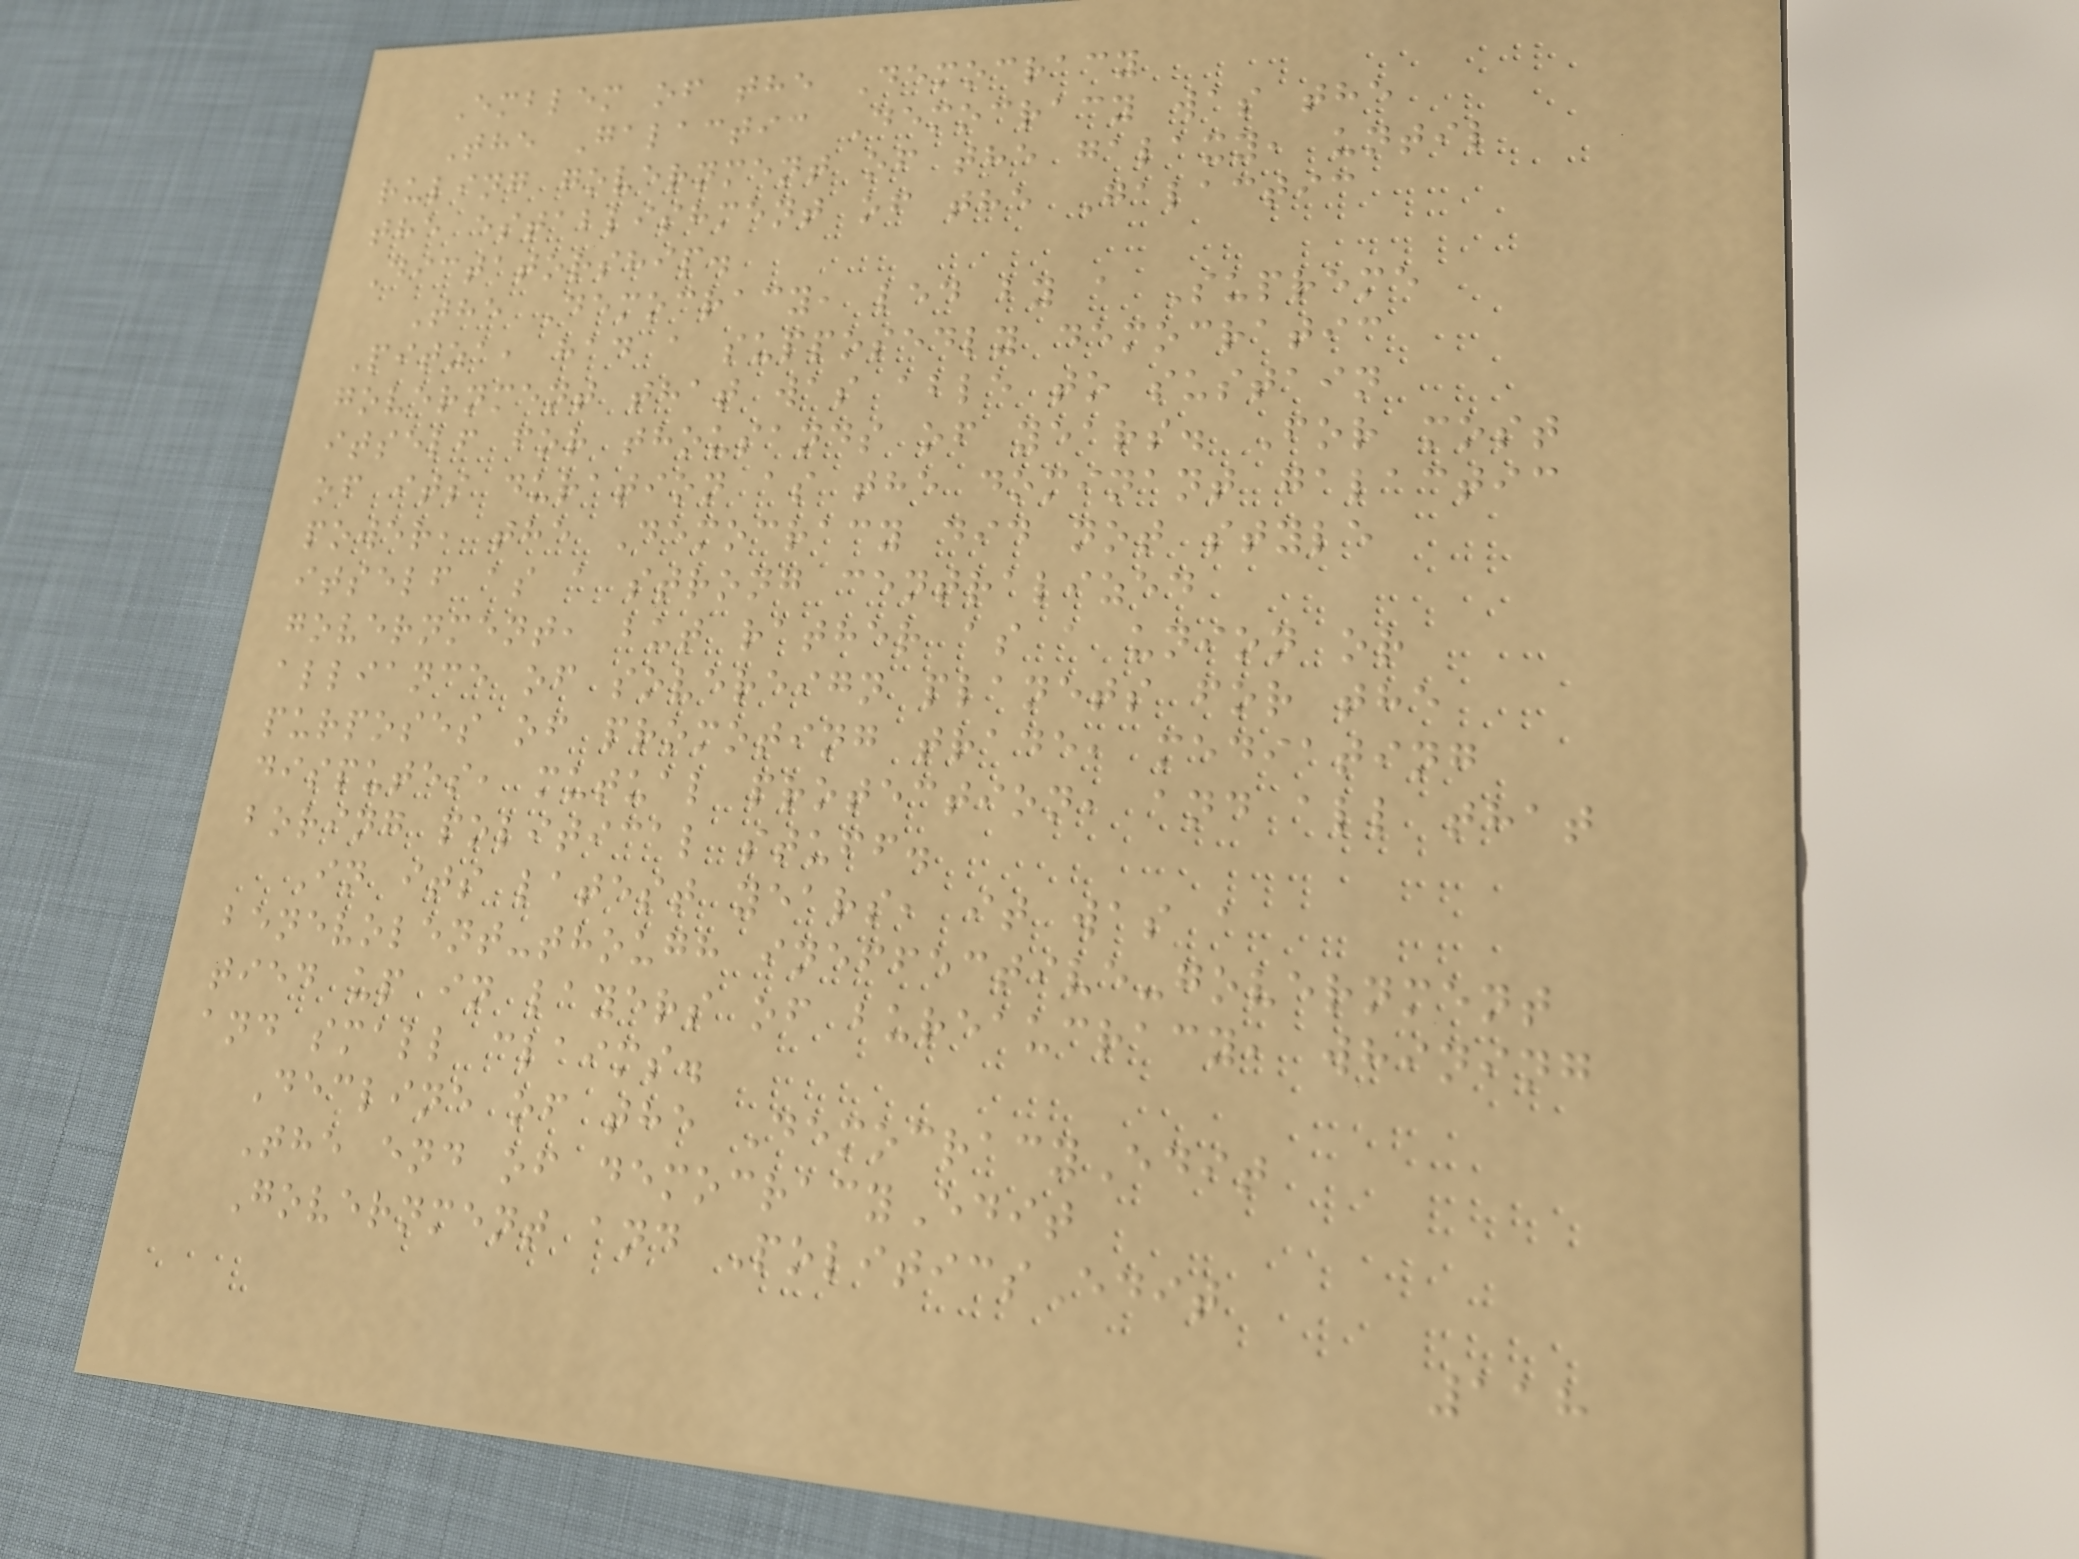Emblem of the Democracy
The Galactic Democracy was the
ruling government of the galaxy, until
the establishment of the Galactic
Dictatorship.
The Democracy, led by a Supreme
Pitza, had a supposedly democratic
government that was able to sustain
itself for thousands of years. For most
of its duration as the dominant galactic
power, the Democracy did not style
itself as a strong centralized
government, but rather as a union or
alliance of sovereign planets for the
purposes of promoting trade, mediating
disputes, mutual protection, and all that
boring political stuff.
In its latest years, it was a
benevolent-though ineffective-government
tied up in layers of bureaucracy, whining
and small claims.
Decline of the DemocracyEdit
The end of democracyEdit
Government and PoliticsEdit
118
